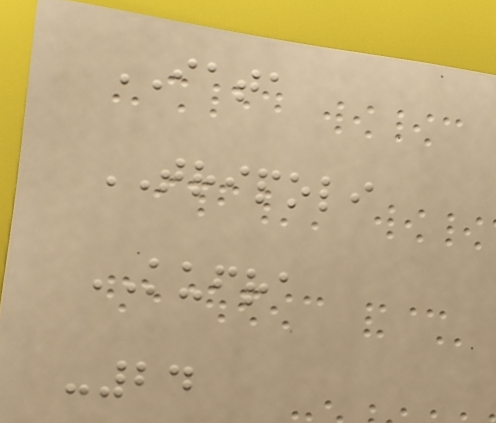IATA
TRIPOLI
KUFRA
-24
